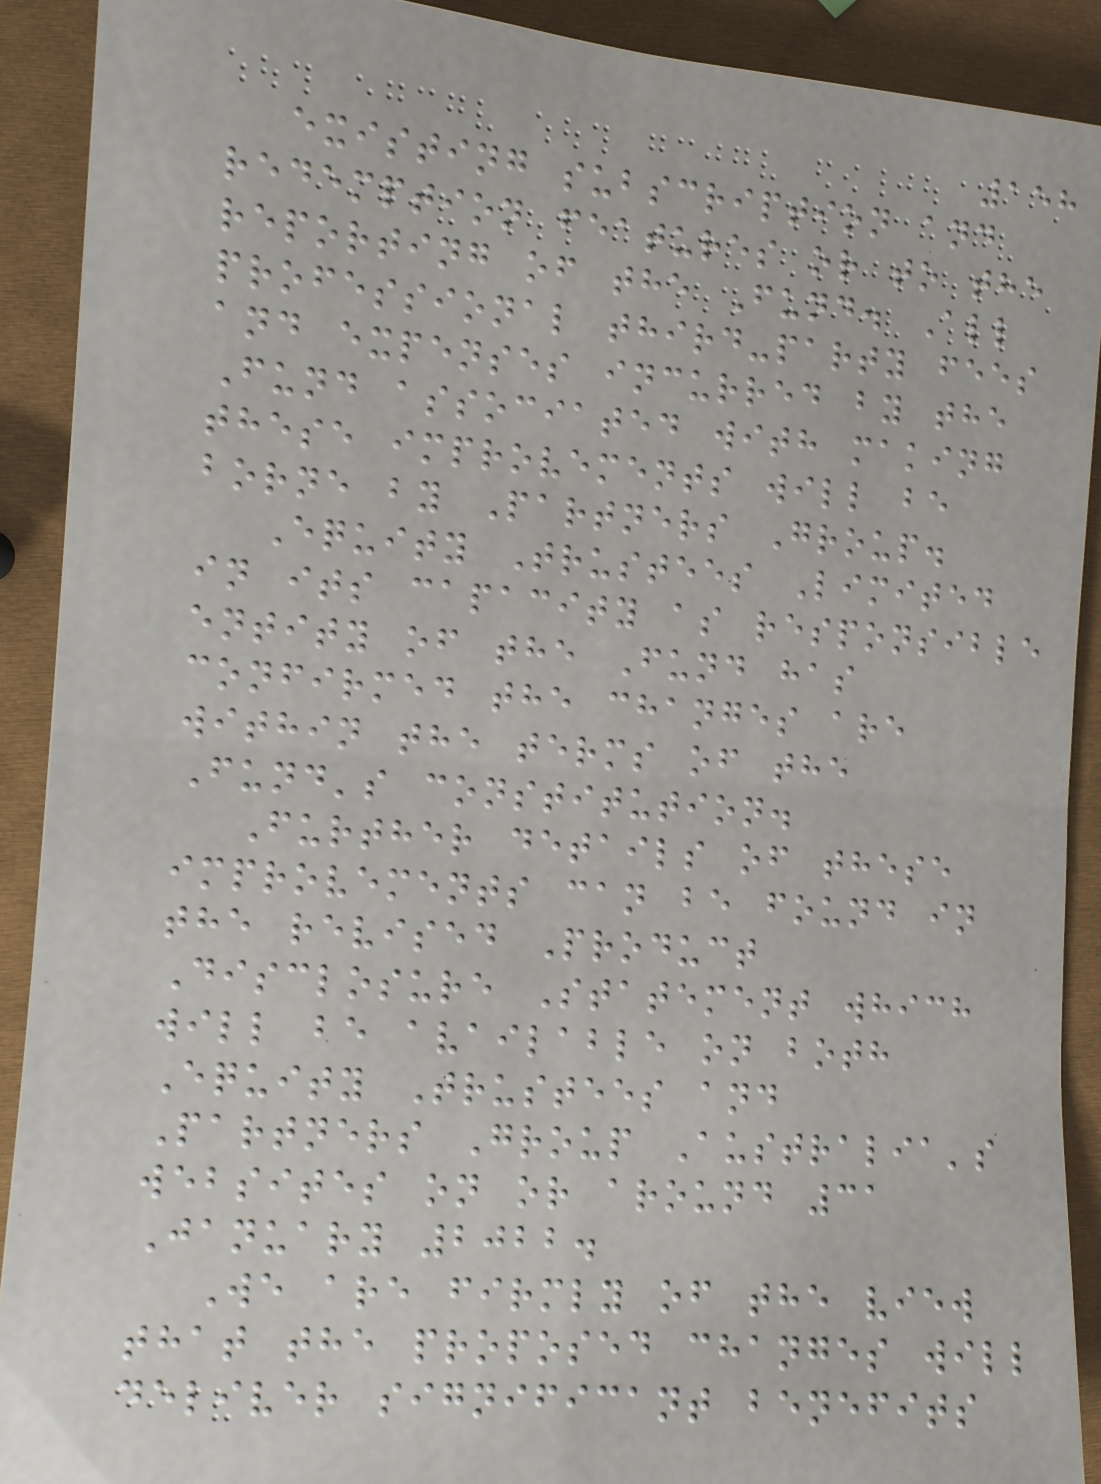158
existing subscription and
redemption features or to the
reporting of the Fund. All
professional third-party fees
and expenses incurred by the
Fund associated with making
these improvements will be
borne by Partners Group.
Equity Trustees Limited
in its capacity as responsible
entity of the Fund has
confirmed the changes are
within the terms of the
Fund's constitution.
Further details of these
improvements can be found in
the revised Product
Disclosure Statement which
will be available on both
Equity Trustees and
Partners Group Australia's
websites on or around 31
January 2022.
We are firmly of the view
that the proposed changes will
deliver significant benefits
